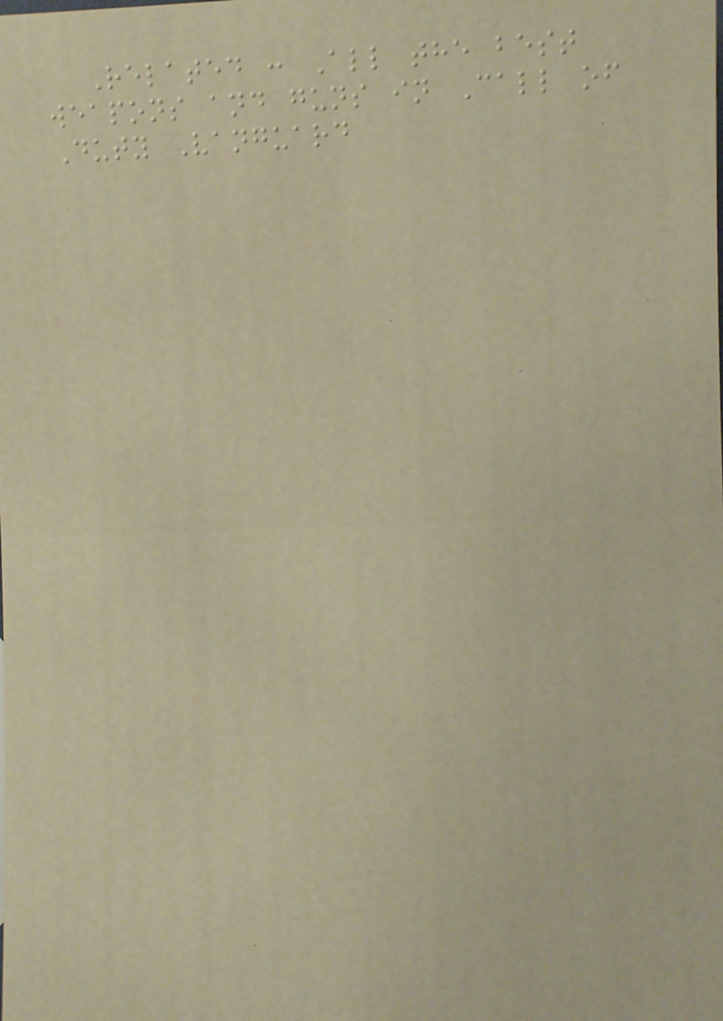Related : All the best
weapons and guns in Call of
Duty Vanguard
